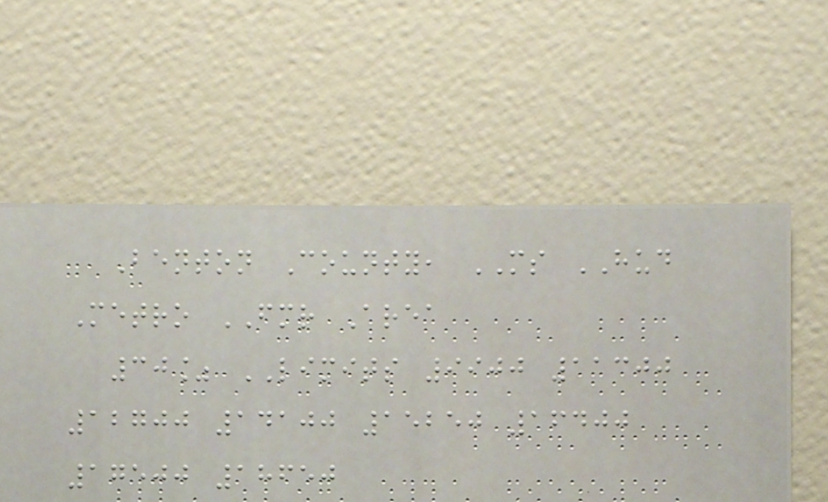Benton County, MS HUD
Metro FMR Area
30% LIMITS 9900 11300
12700 14100 15250 16400
17500 18650
